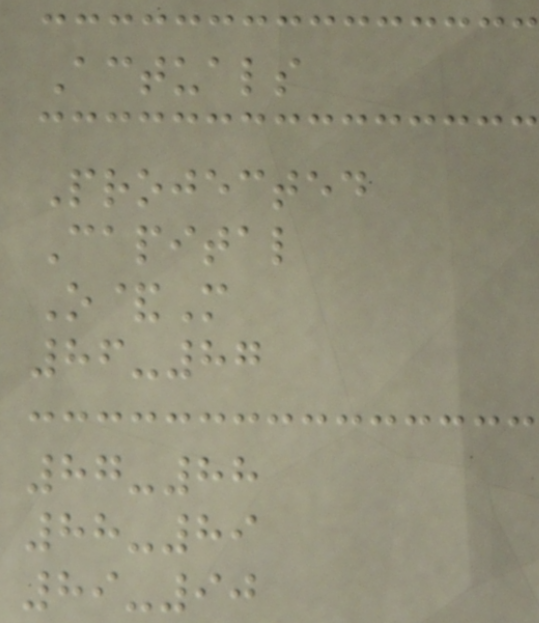Actuals
Projected
Capital
O&M
86-87
87-88
88-89
89-90
